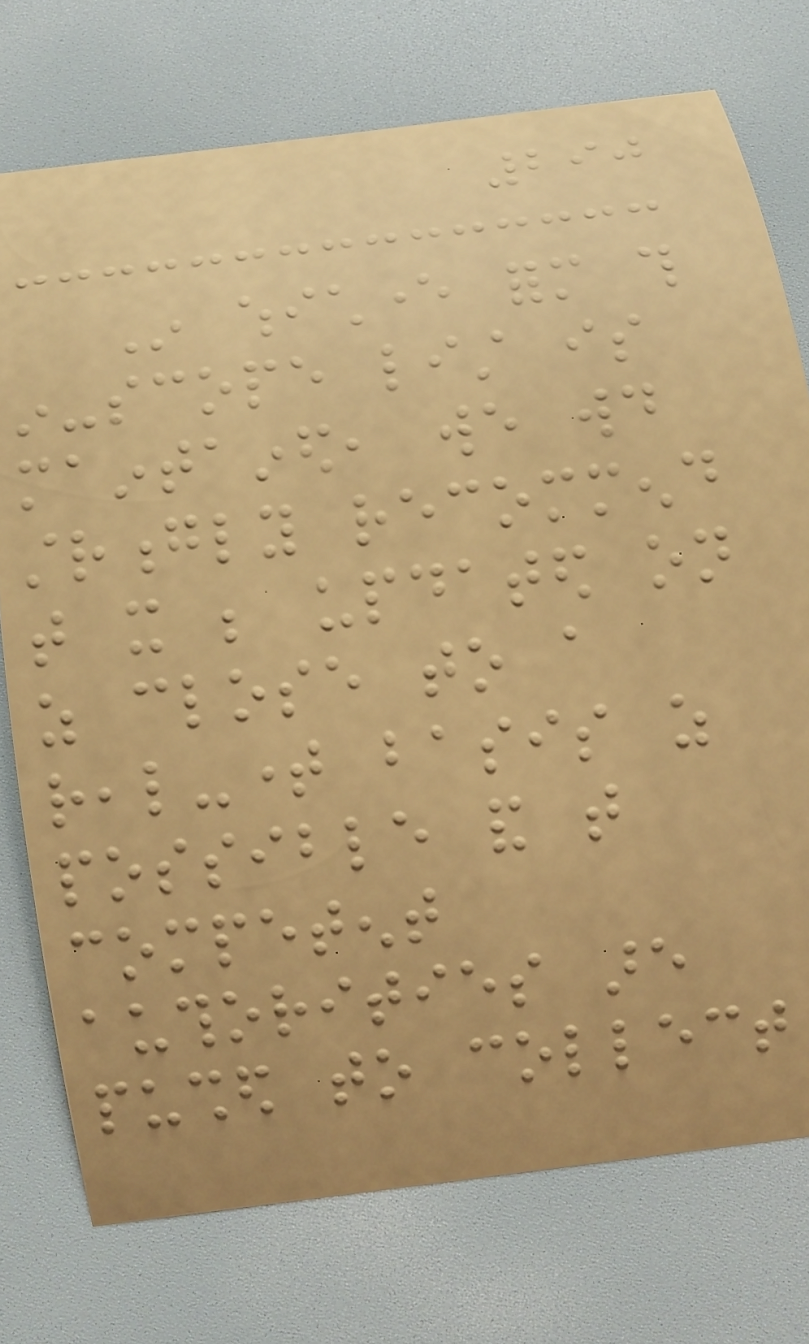290
In whichever form this
in-scope list is
maintained, we would
strongly recommend
that it be updated on
as close to a
real-time basis as
possible and that
competent
authorities are
pushed to collect
